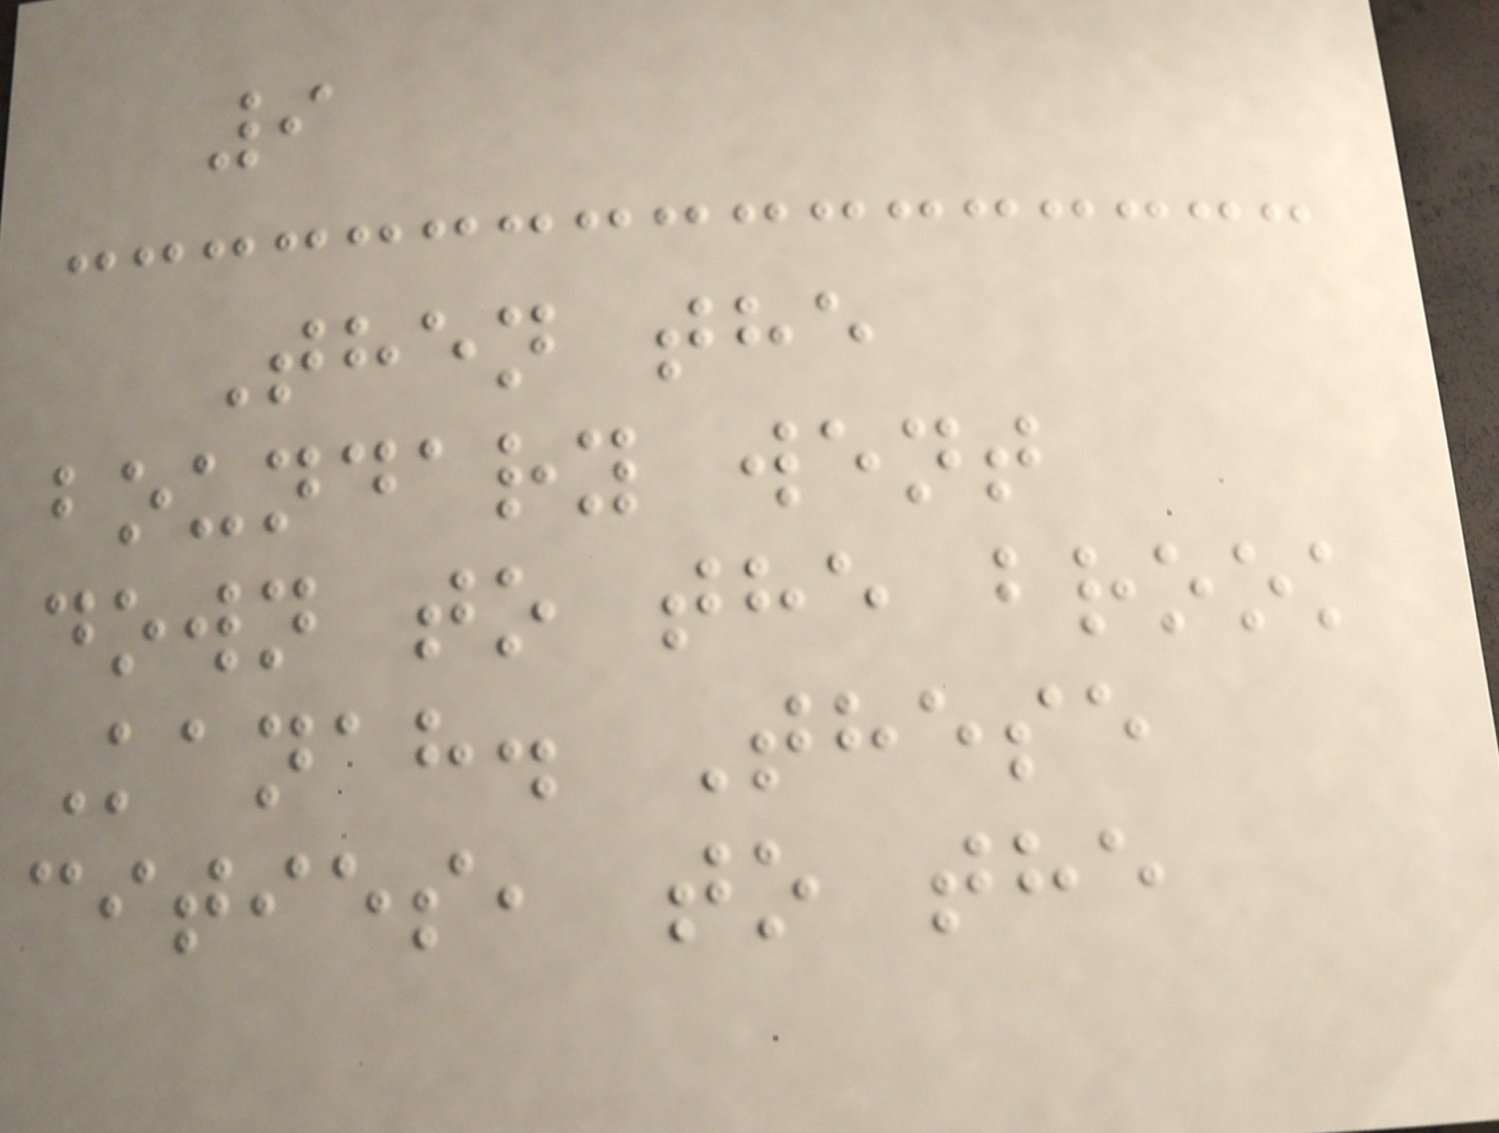9
Then the
boundary went
down to the brook
Kanah. These
cities, to the
